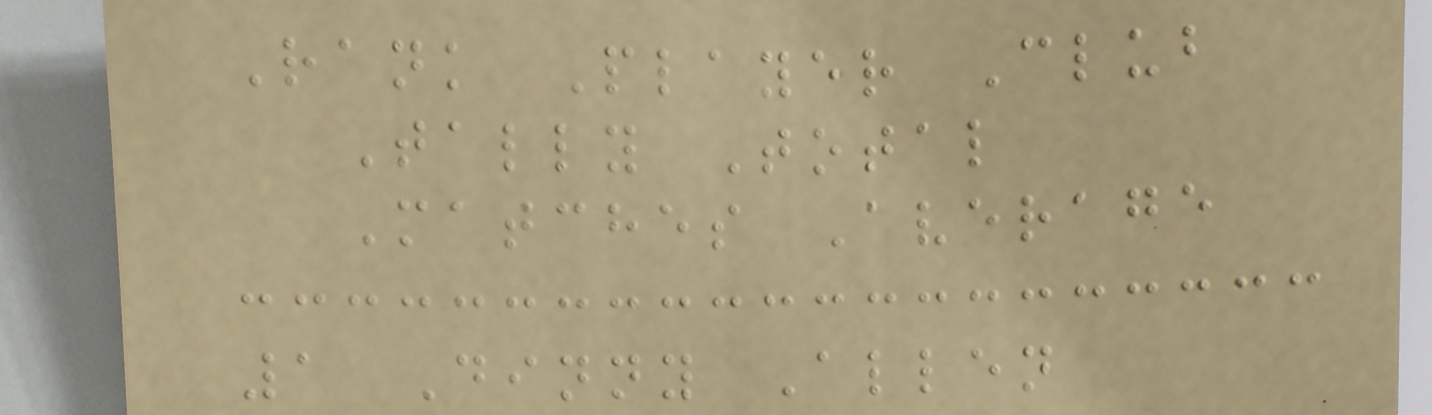Rank Player Club
Tally Total
Matches Average
1 Dinny Allen
